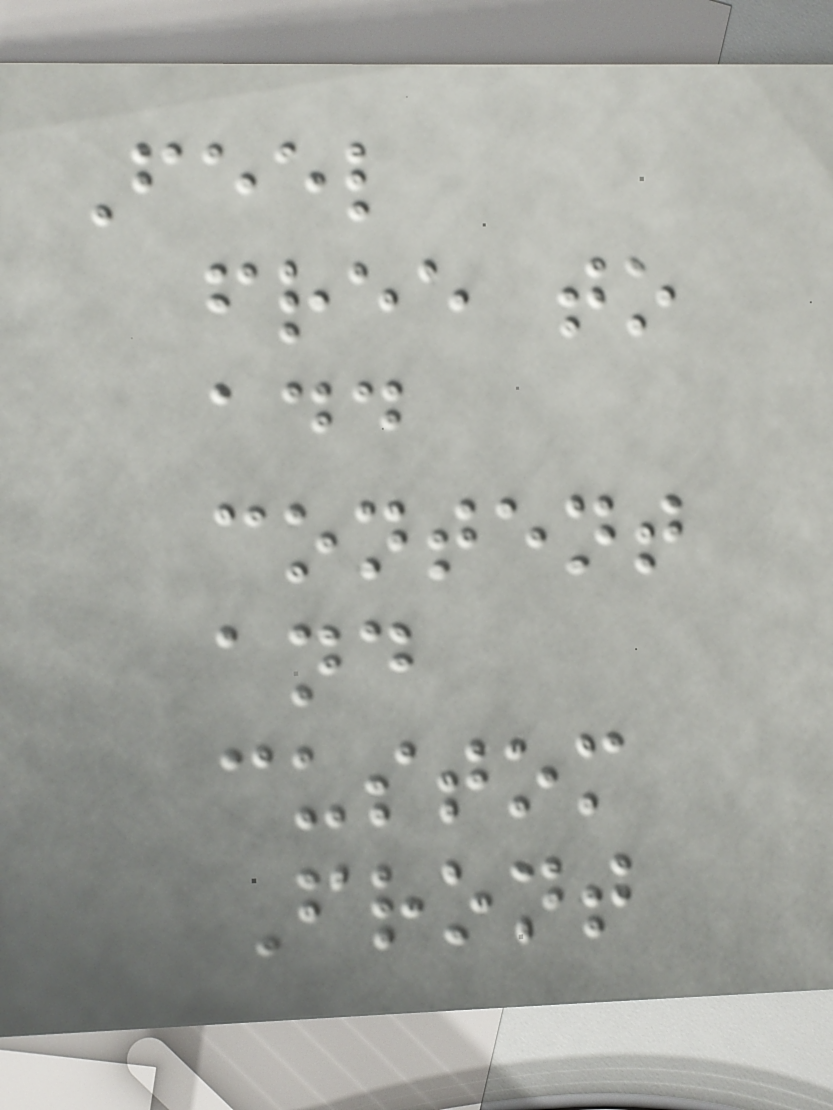Feel
free to
add
content
and
custom
Front
